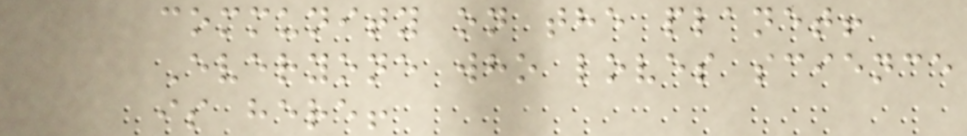community on the planet!
Everyone who loves science
is here!
